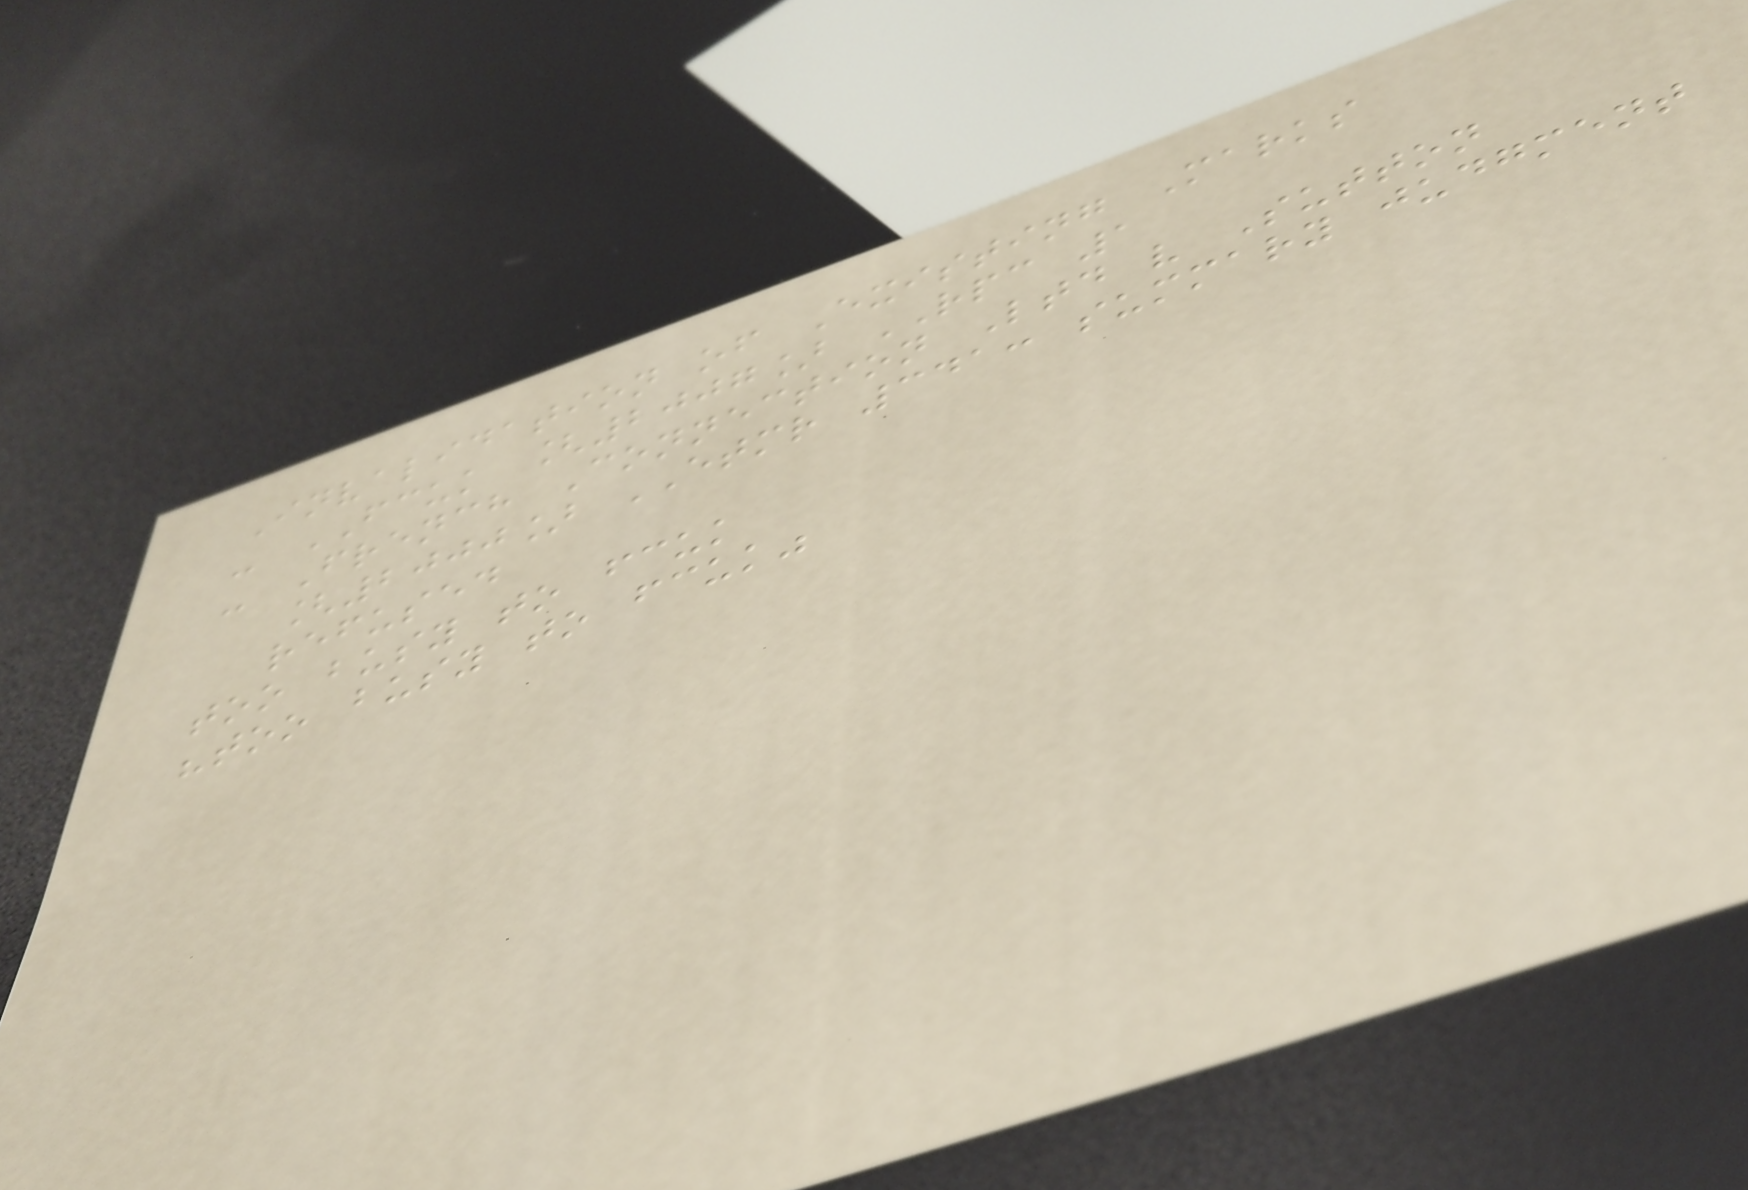Invalidation of Existing Marks
- FCUK [2007] RPC 1
- French Connection Ltd v Sutton
[2000] ETMR 341: summary judgment
refused
too busy to fcuk
"too busy to fcuk"
